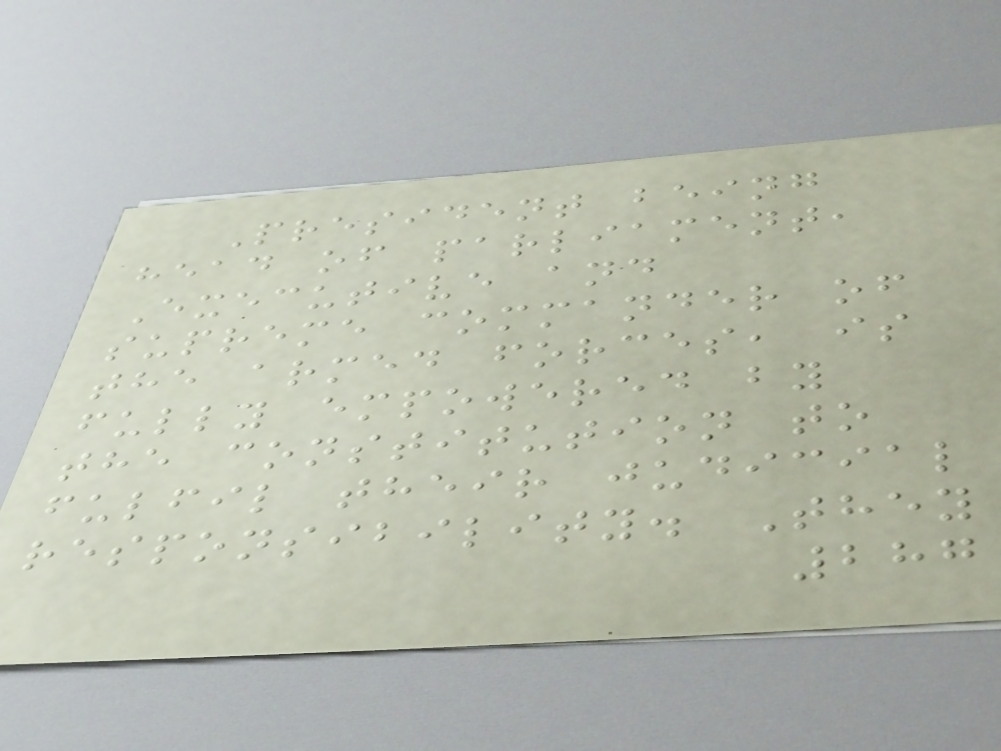President being
head of parliament,
Executive and
supreme commander of
the armed forces, is
fully empowered by
the constitution to
fulfil their judicial
responsibility. They
287
